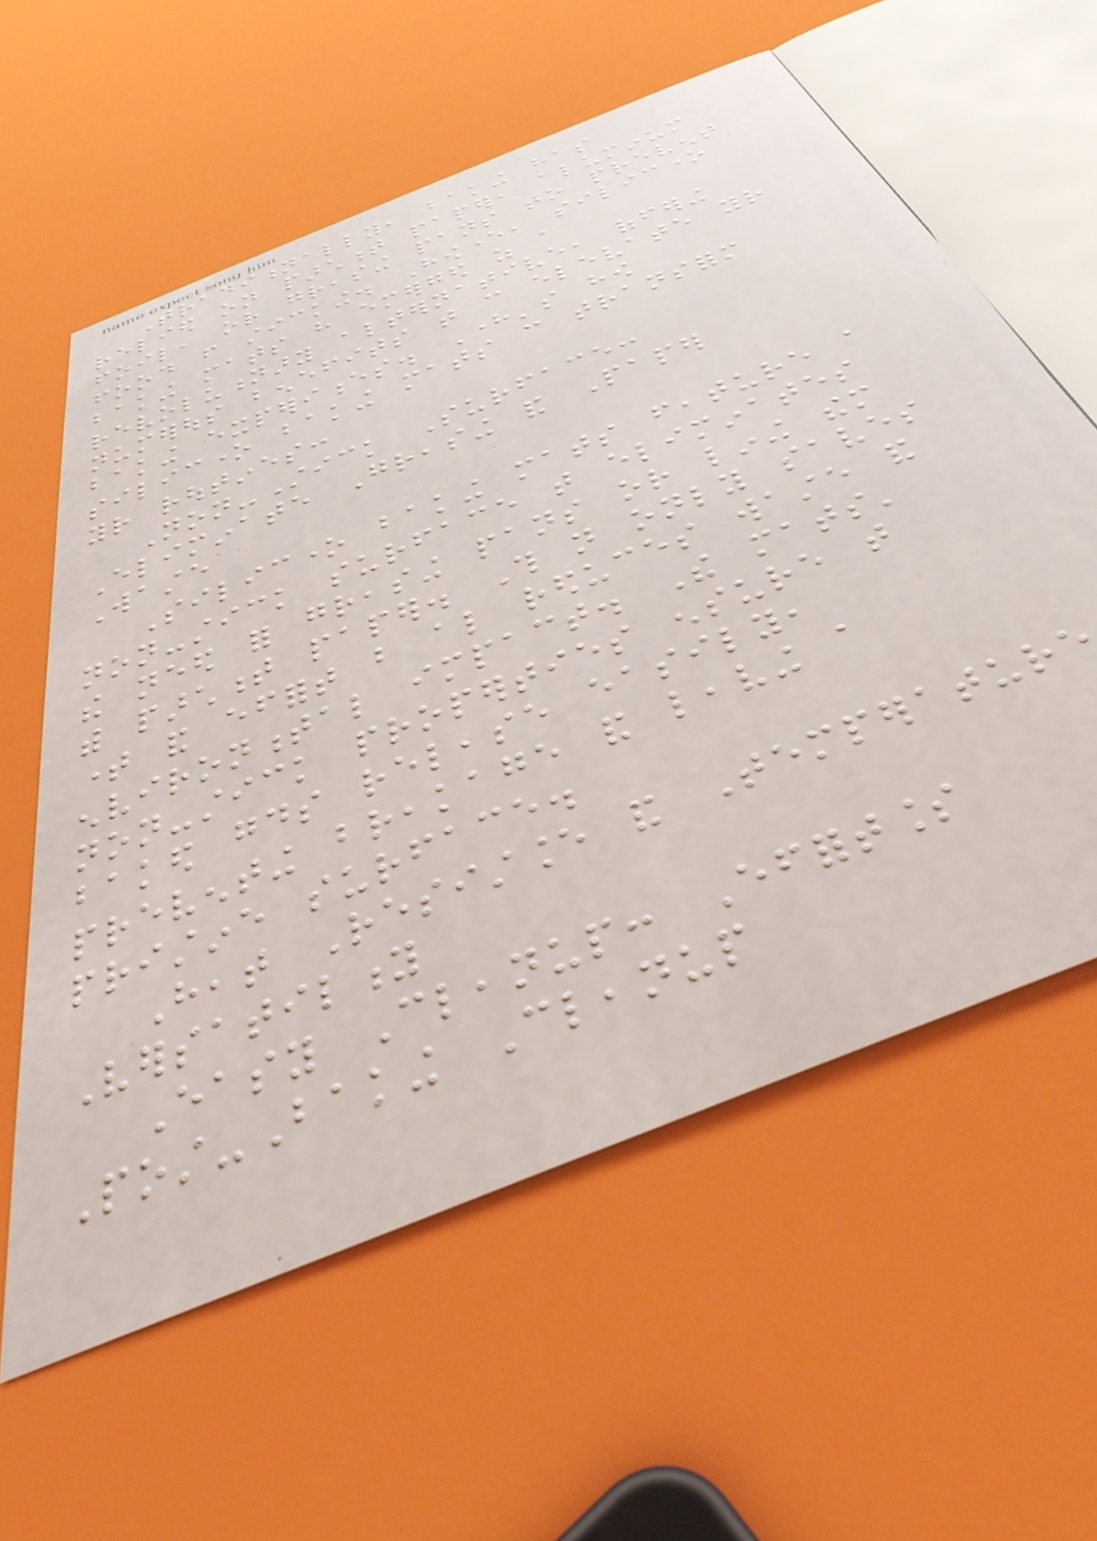Traditionally, baking has
relied on parchment paper, aluminum
foil, or greasing pans to prevent
food from sticking. However, silicone
baking mats have emerged as a
revolutionary alternative, offering
numerous benefits that can elevate your
baking experiences. Here's how
silicone baking mats can transform
your routines:
Non-Stick Surface:
Eliminate Greasing and Paper
Waste
Silicone baking mats feature a
non-stick surface that eliminates
the need for greasing pans or lining them
with parchment paper. This not only saves
time and effort but also reduces waste and
environmental impact. The mats'
non-stick properties ensure that
baked goods release easily,
preventing breakage and leaving a
pristine surface.
Heat Resistance and Temperature
Versatility
Easy Cleanup: Effortless
Post-Baking Cleanup
